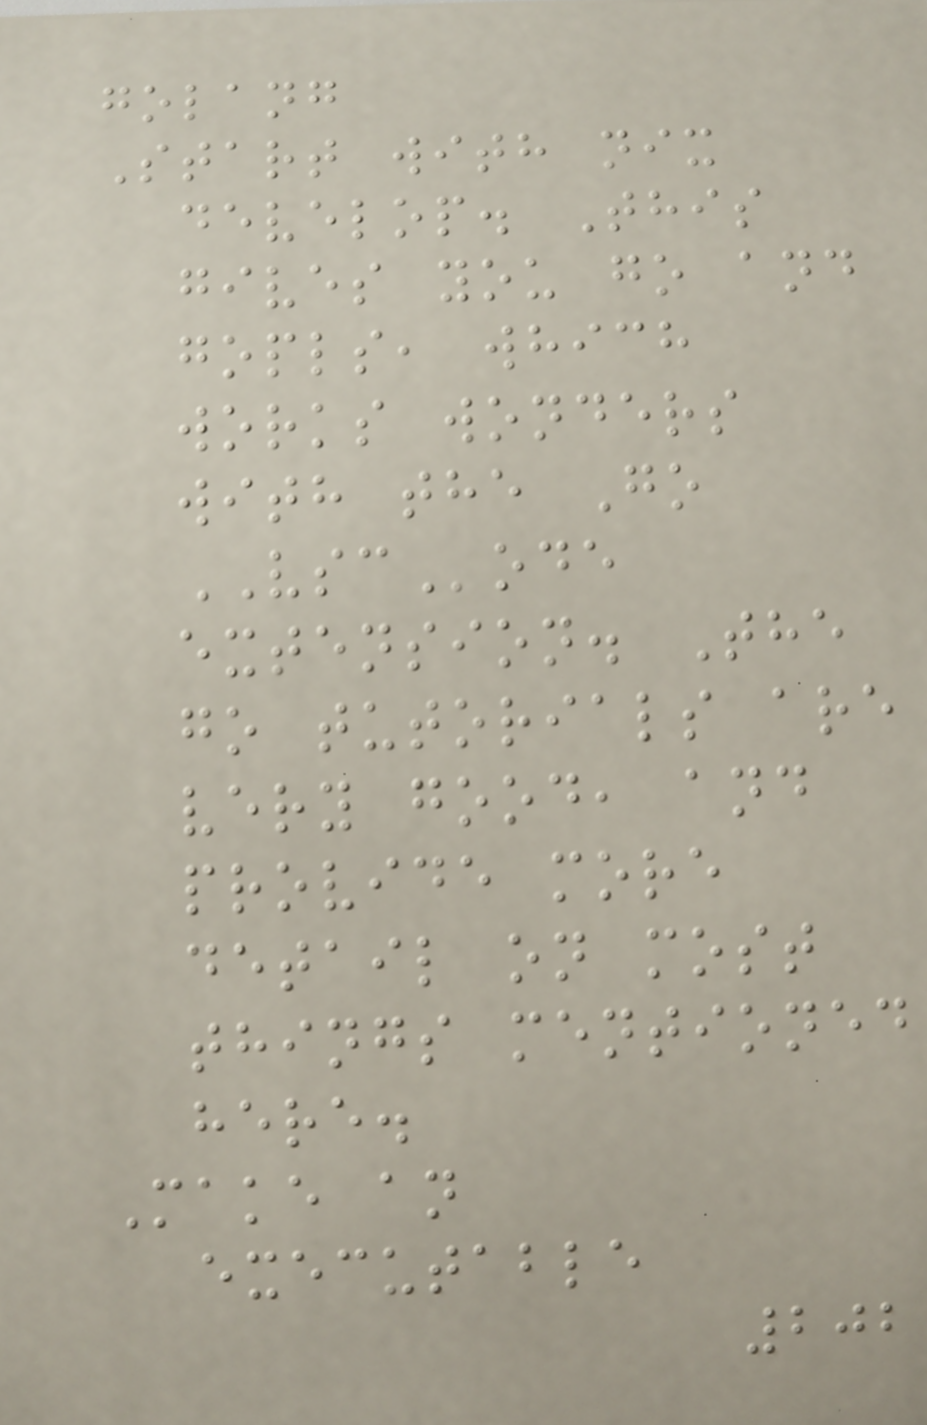golang
Start with nix
develop. This
gives you go and
gopls, which
works wonders
with the Go
VSCode
extension. The
go tutorials are
very good, and
provide more
detail on most
things mentioned
here.
Make an
executable
202
